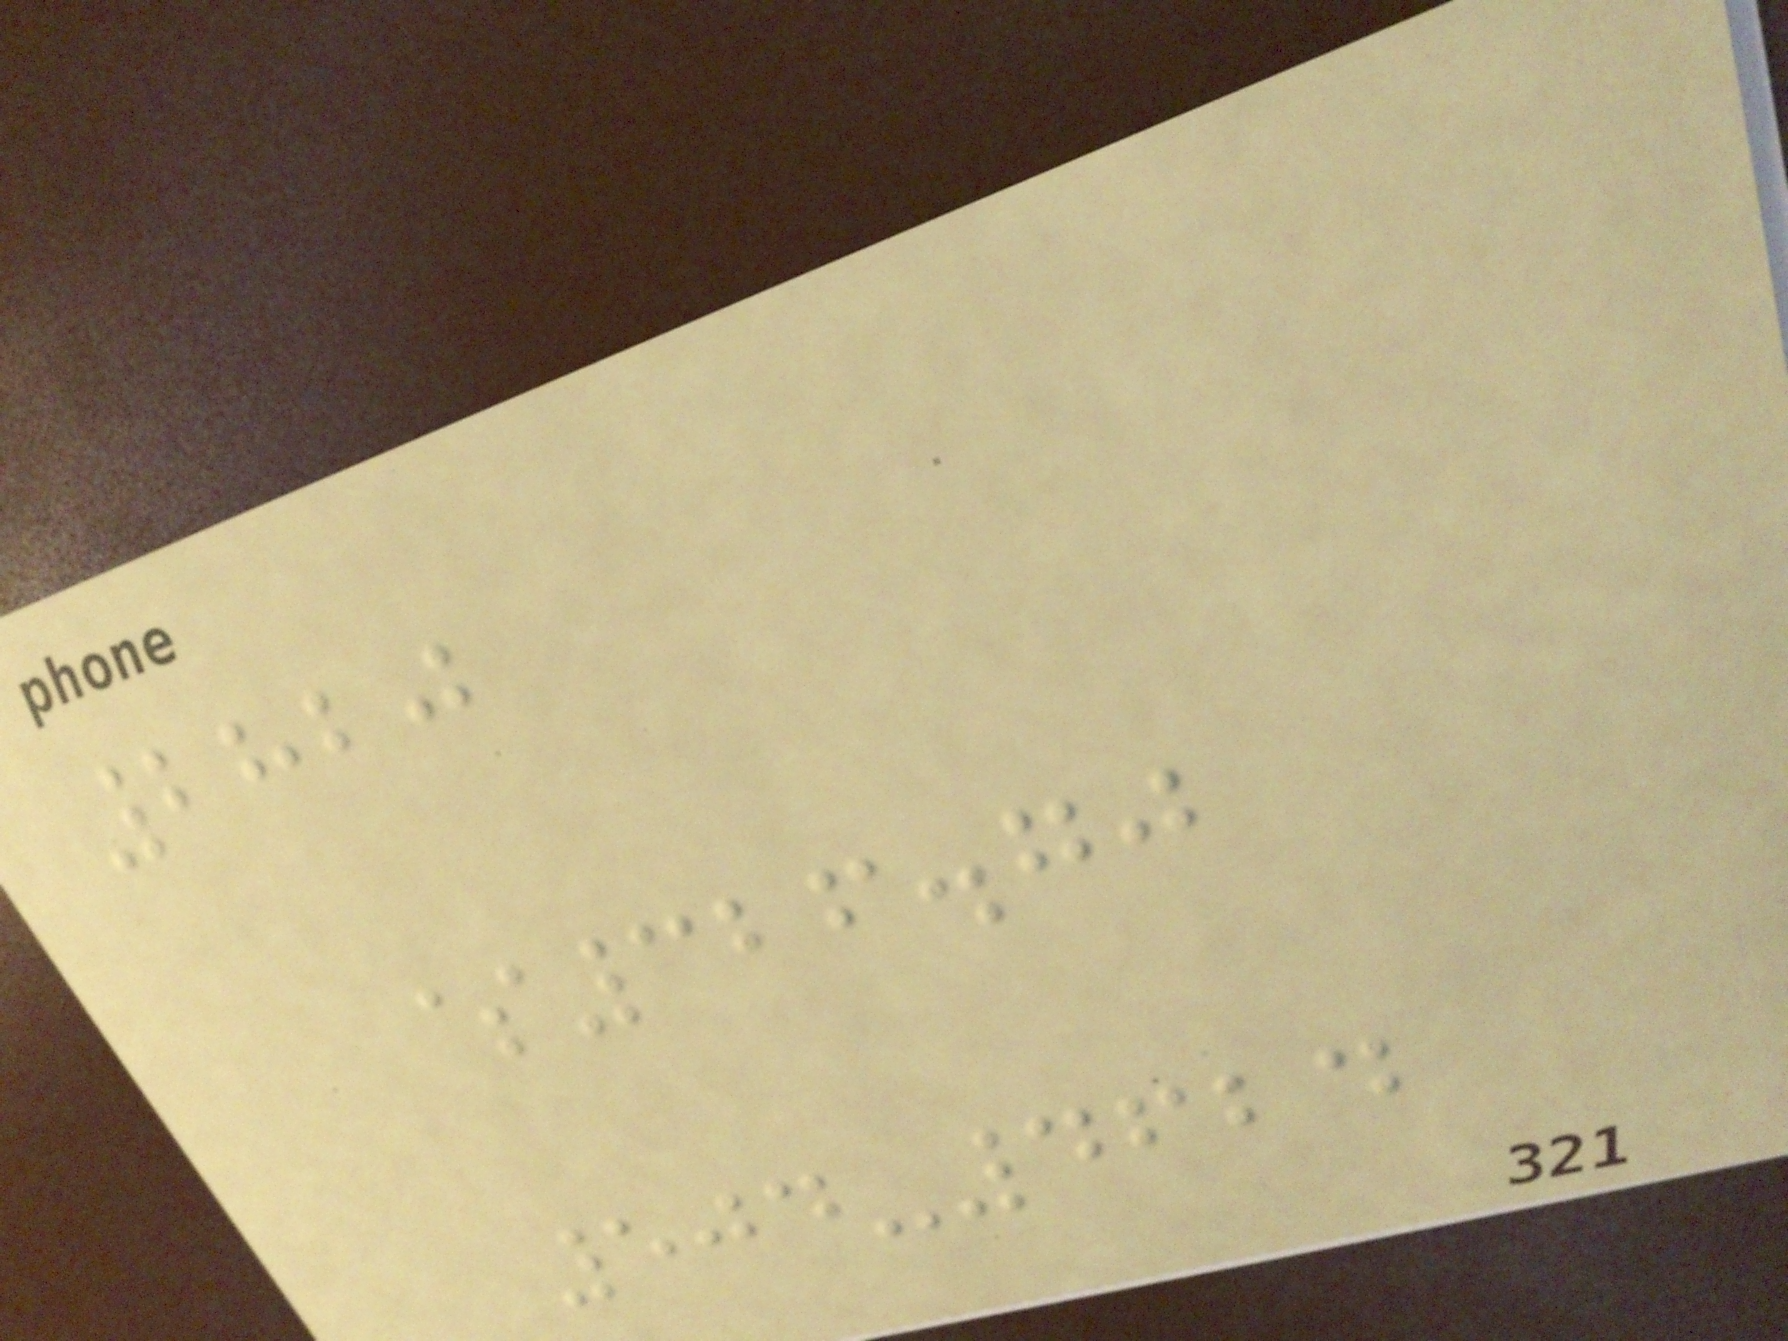2820
$326.70
504-4624
